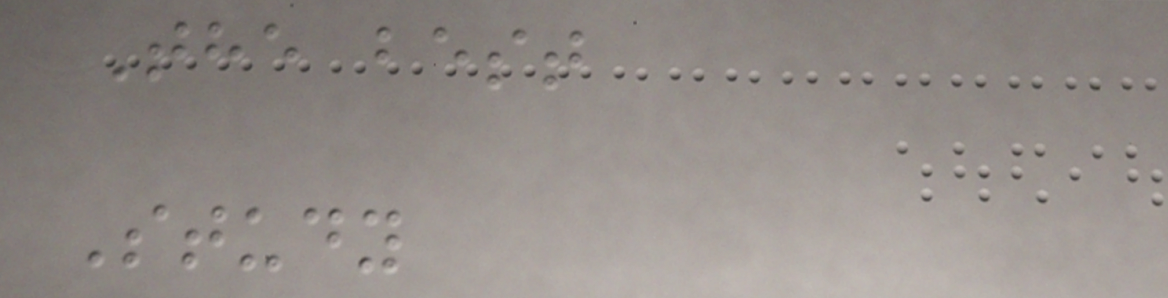The best
Study
